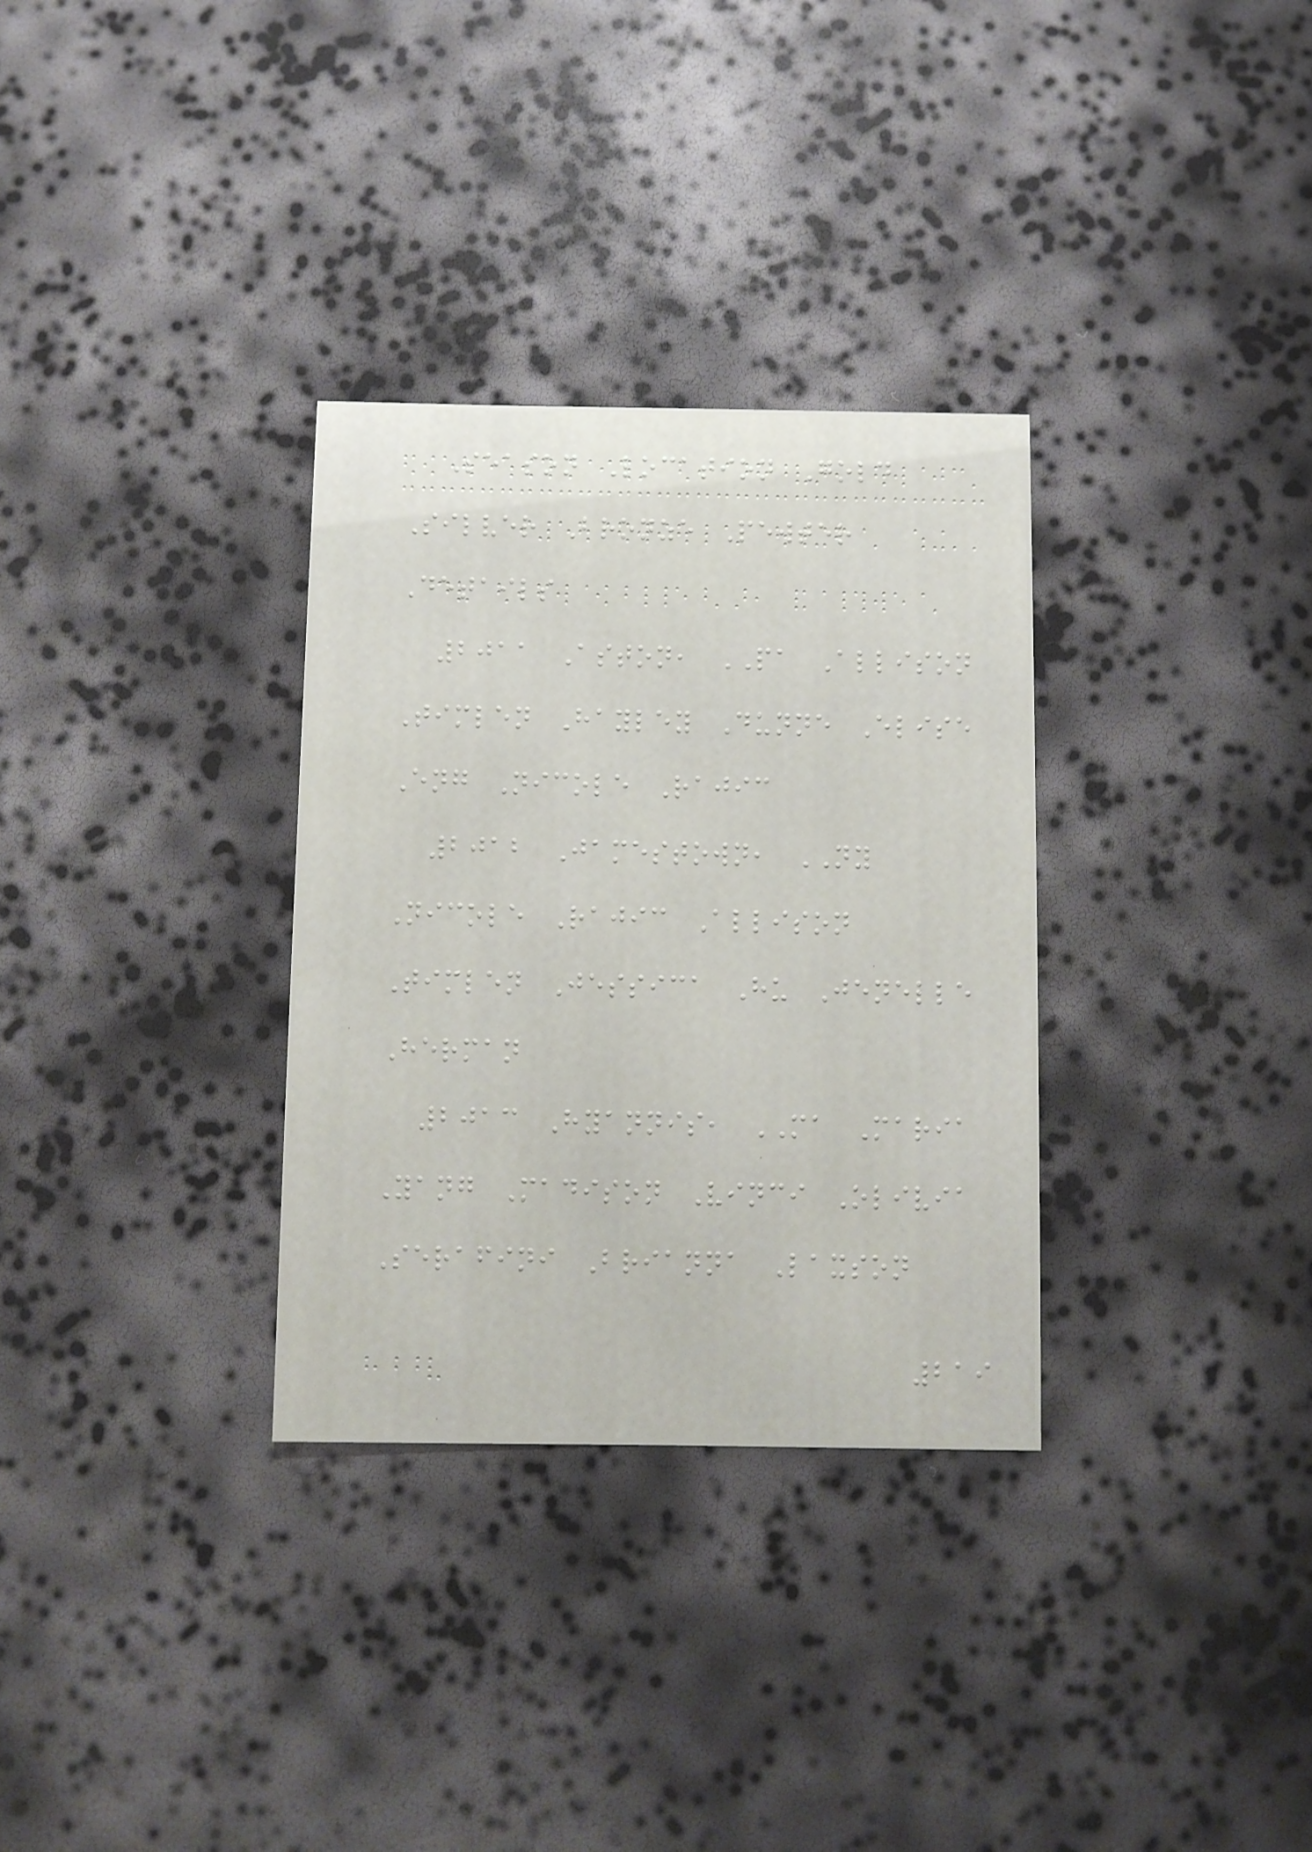Season Location Gold
Silver Bronze Pewter
Details
2011 Aston, PA Allison
Timlen Hayley Dunne Elise
Eng Nicole Rajic
2012 Jamestown, NY
Nicole Rajic Allison
Timlen Jessica Hu Jenelle
Herman
2013 Hyannis, MA Maria
Yang Madison Vinci Olivia
Serafini Brianna Laxson
219
